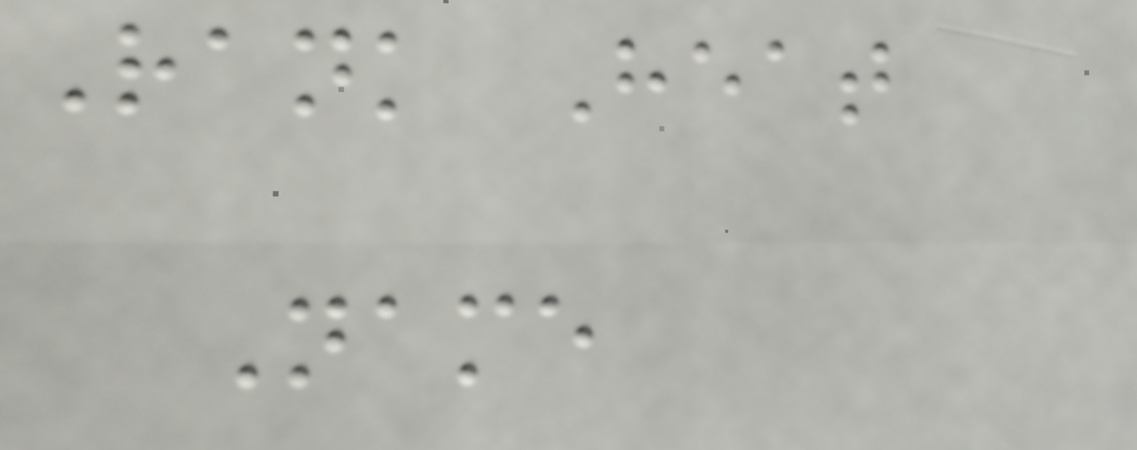Rank Heat
Name
